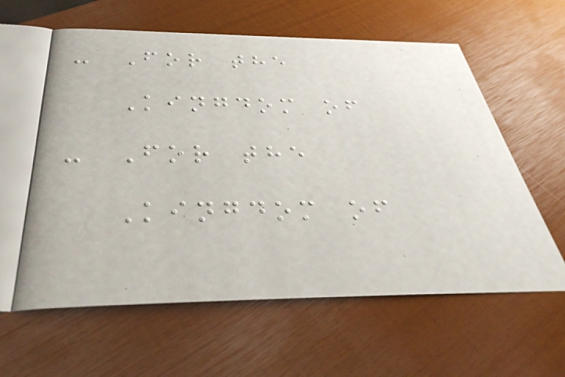- For the
Kingdom of
- For the
Kingdom of
